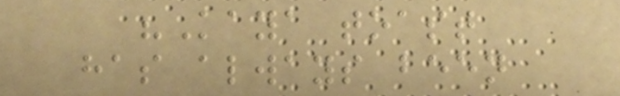"Kaya toast
has always been
